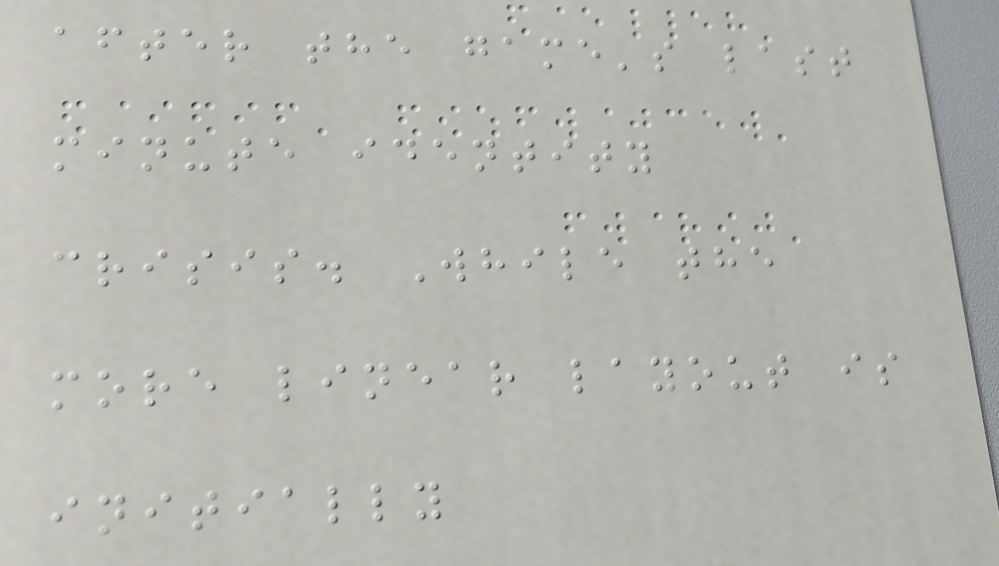after the game's last
minute identity
crisis. While the
more linear layout is
initially
